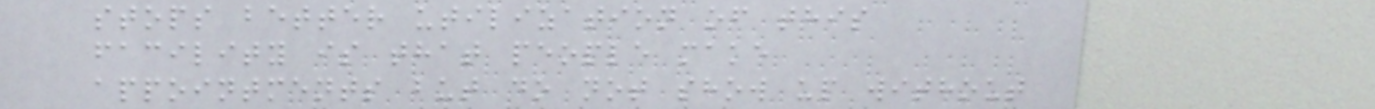stops better utilization of this
facility is that people make
appointments but do not show up without
